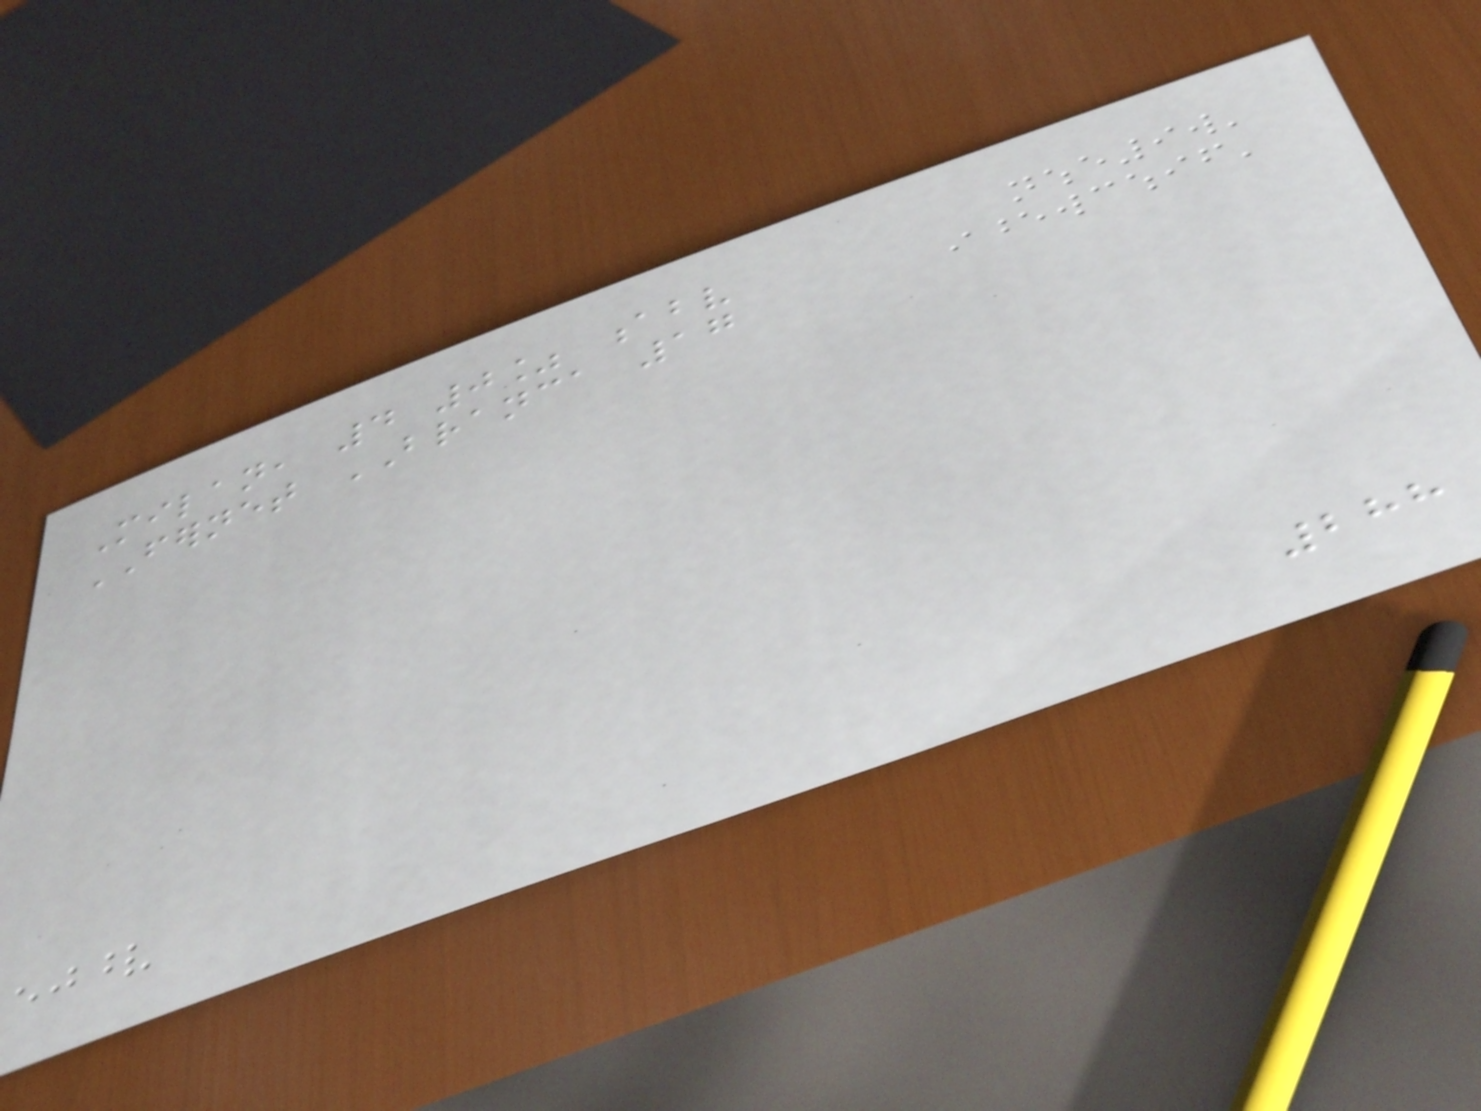Milan, 4 0% abv
FERNET BRANCA 17
288
